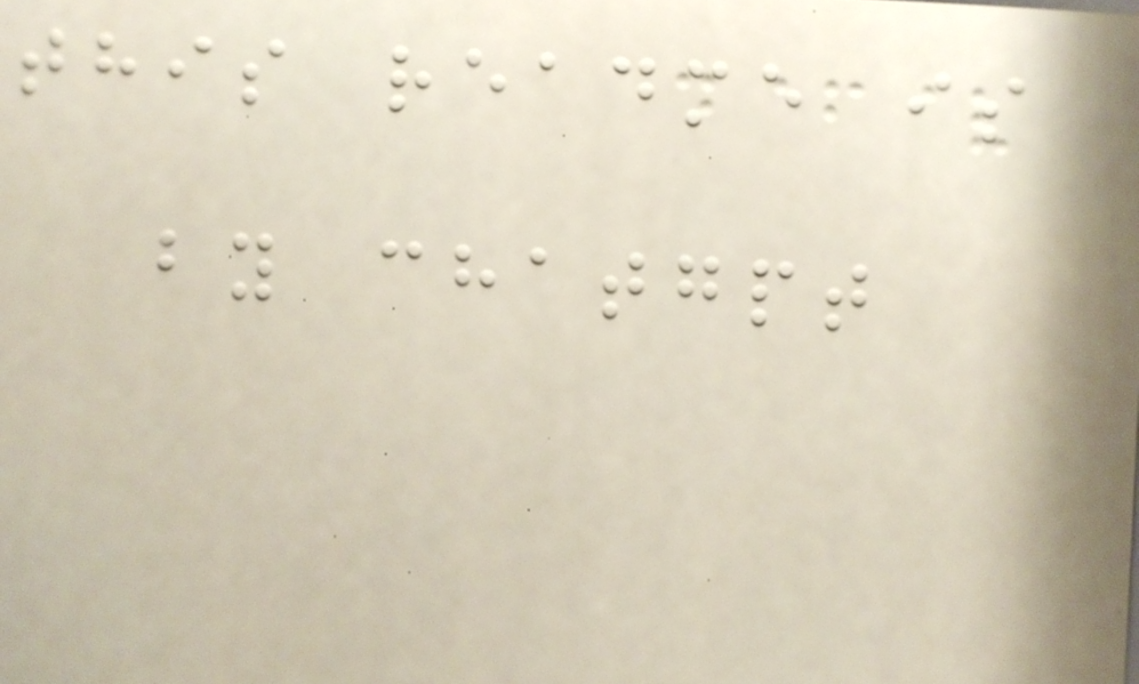this readme is
by chatgpt
